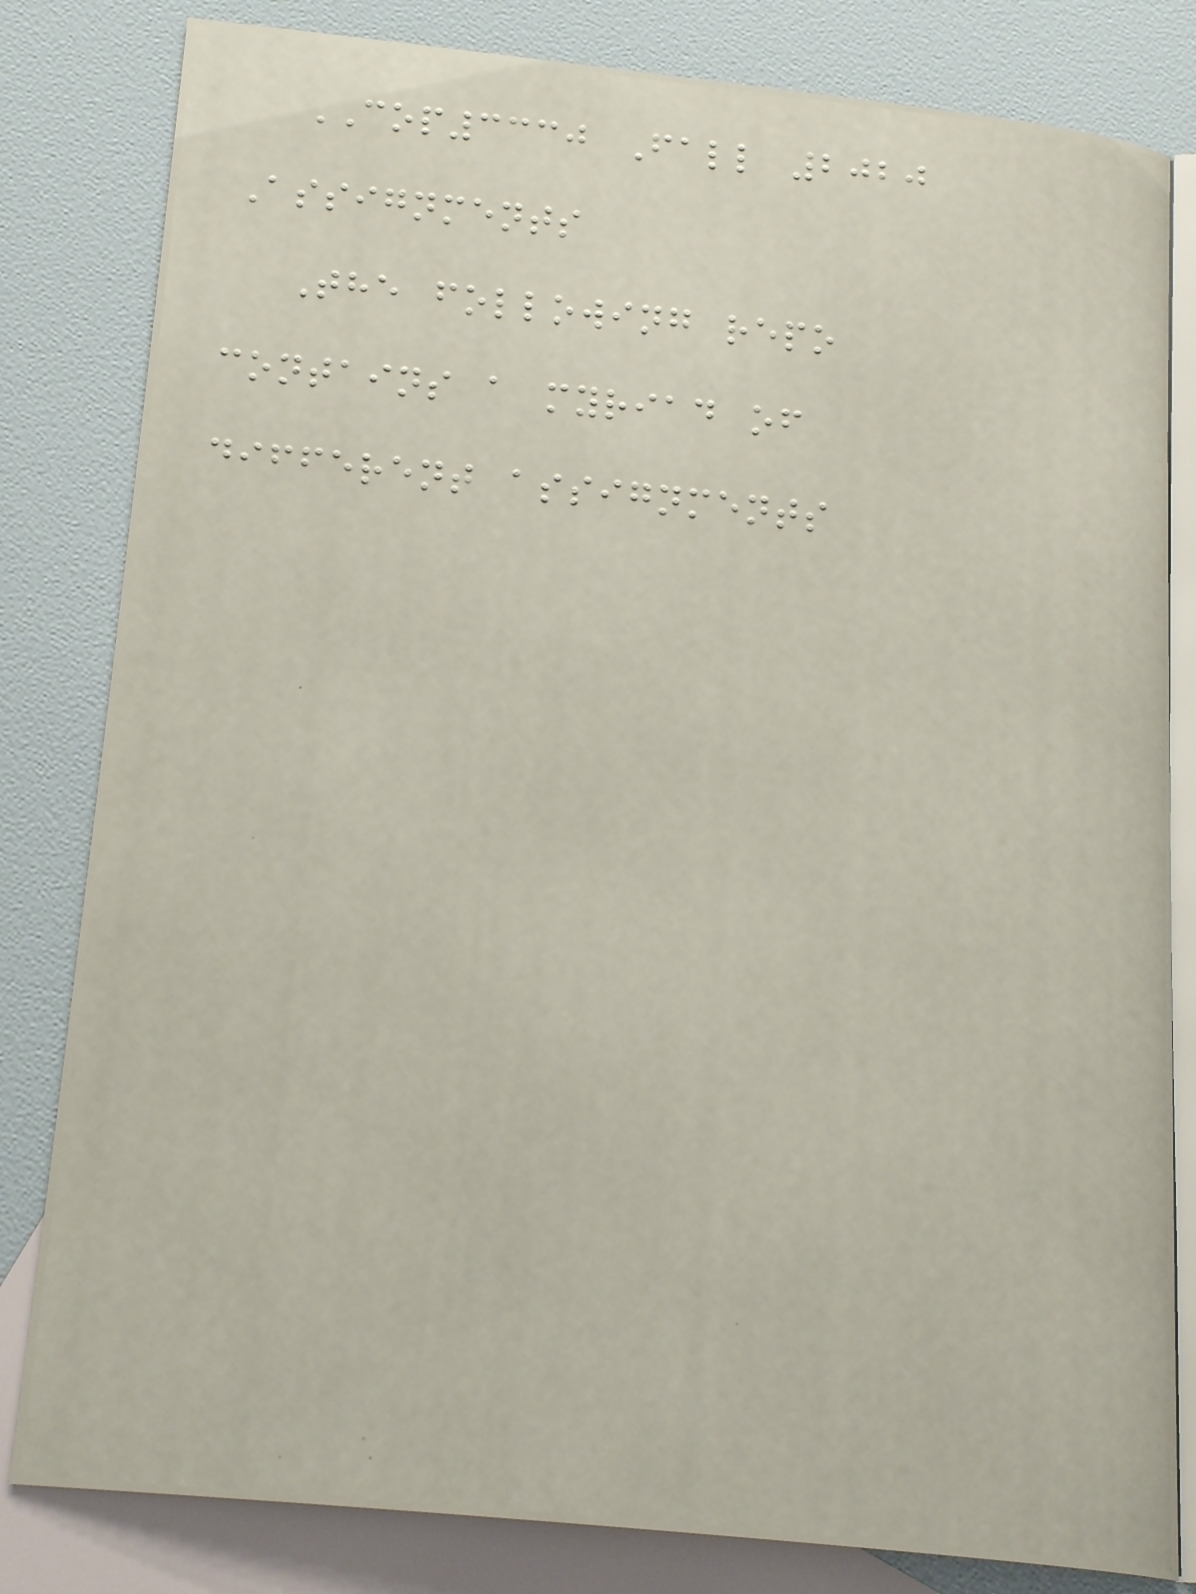COP3330 Fall 2020
Assignments
The following repo
contains a myriad of
different assignments
